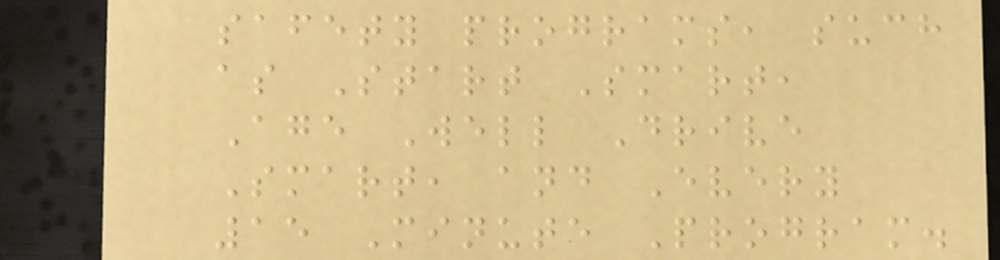safety programs, such
as Start Smart,
Age Well Drive
Smart, and Every
15 Minute Program.
